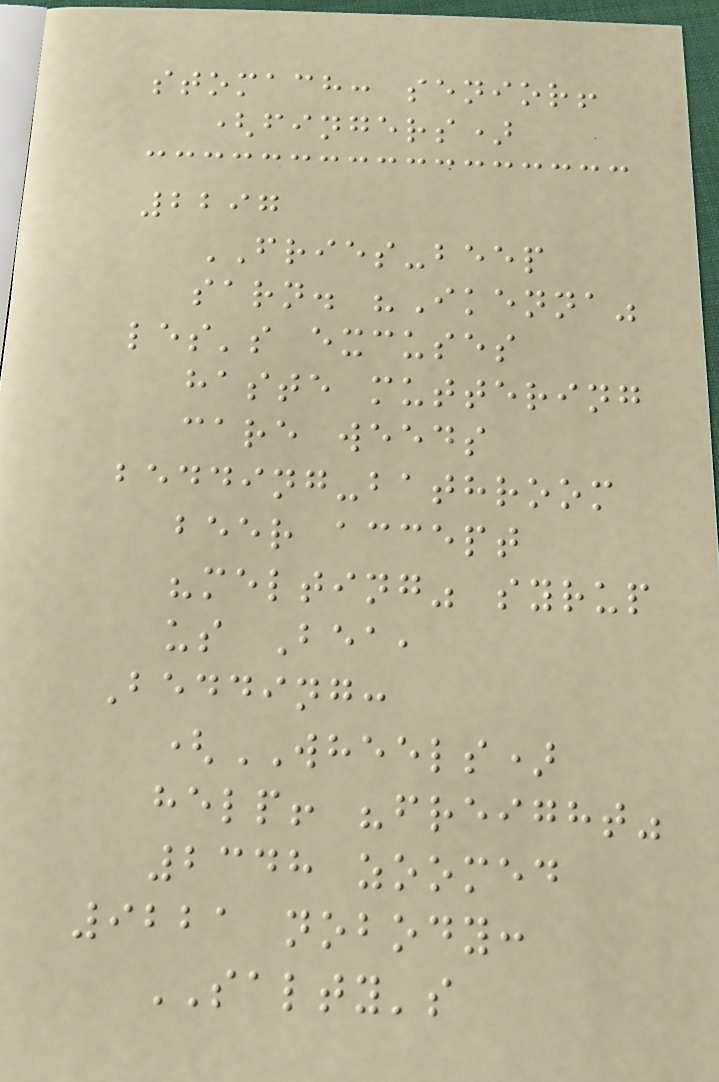stomach: senior!
(fingers)
2297
FRIES-beep
sarn. "Ikenna"
les's excuses
haste muttering
care weeds
bedding-bathroom
beer accept
"melting" syrup
us Bea,
Bedding:
(WHEELS)
help! "freight"
2348 zoomed
9221 nobody:
SALTY's
